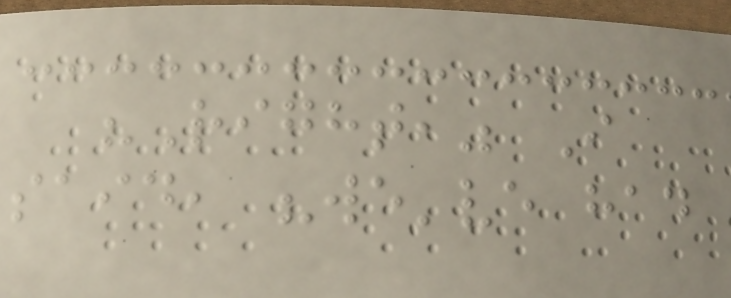"Right," I
said, "we've had
